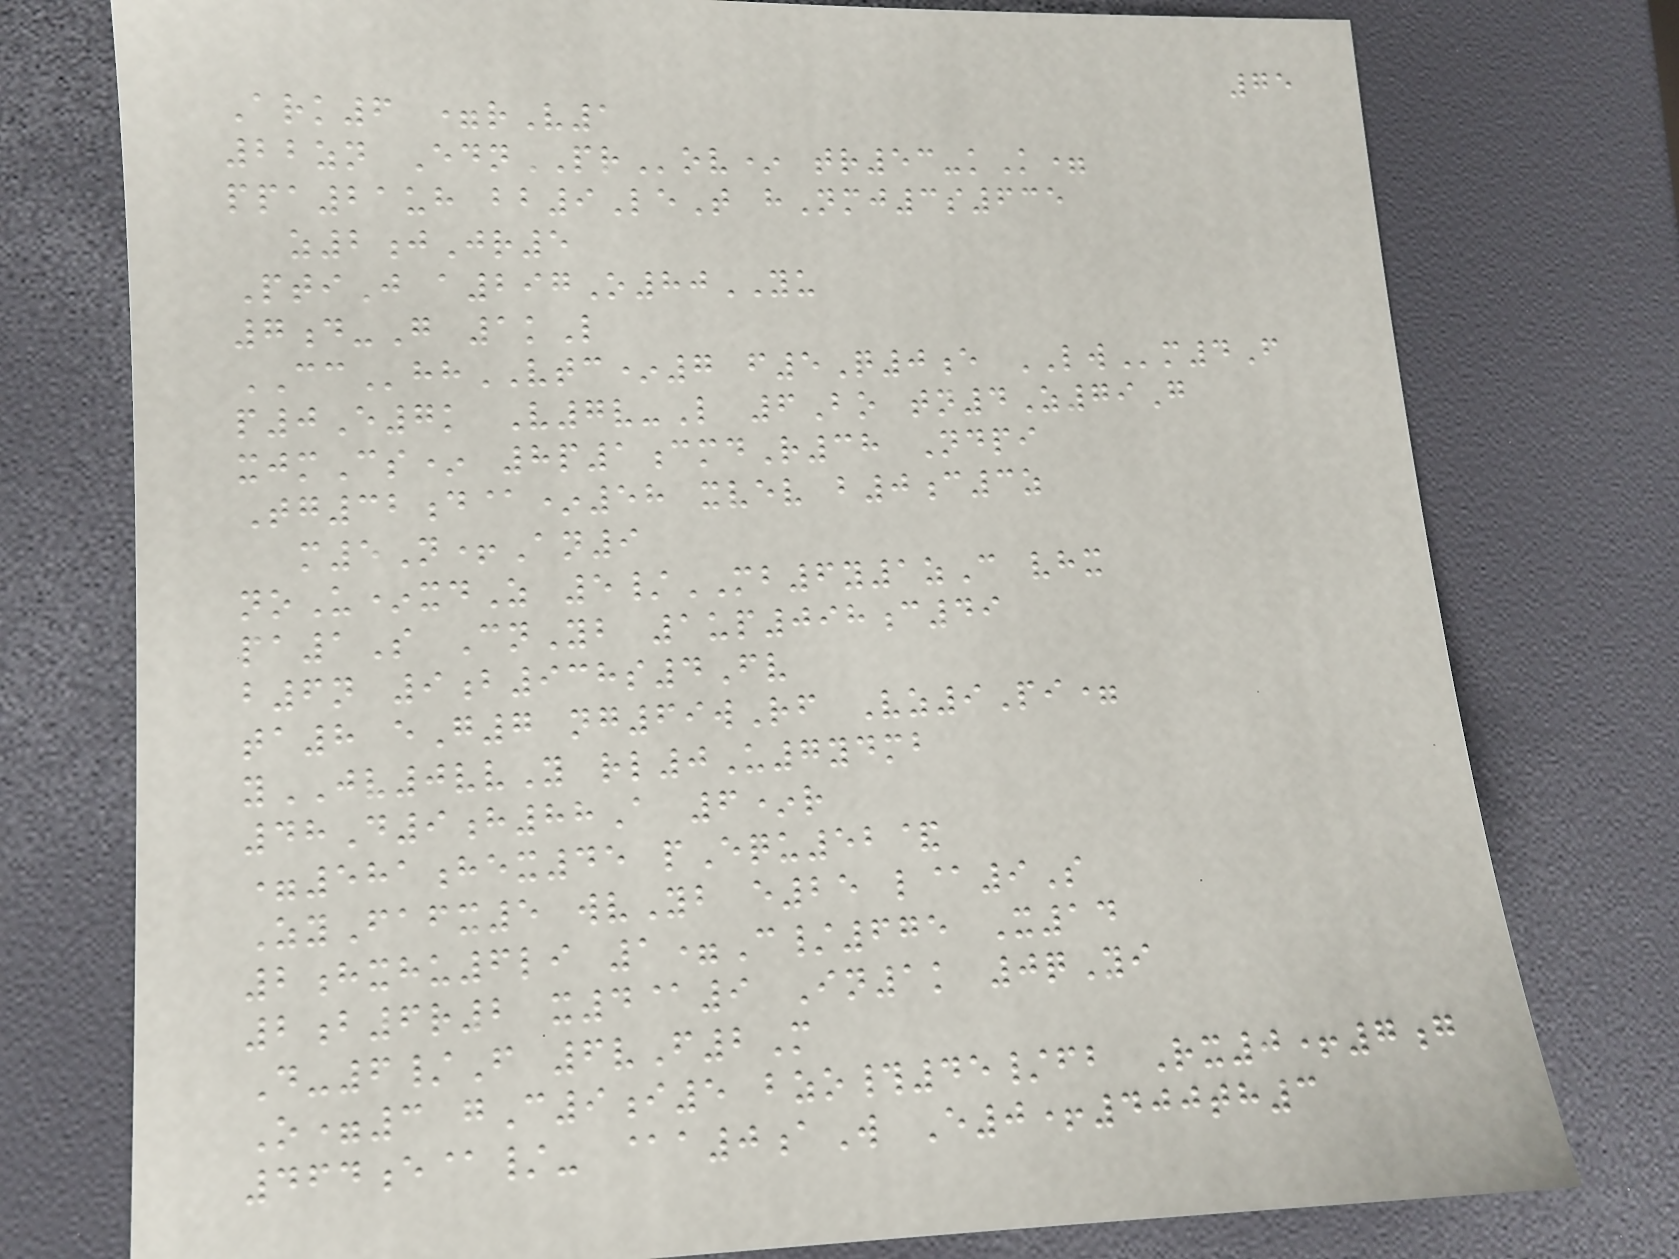75
Ark6 =rV1
22zn EdnPRov* tr53-kK=
ppa21uh bb9LeT hNmj3s635
z2jJr5
PtiJ a297O80YU
7d-G 1kL
CChhVTC*7 f5Q0e LWm4F
p0E7k V7v-L 6Bo tn4Z79G
xjmCs* 8p1cmdR38 Ndpi
Tg32d@*58 xvev b0c3z
m5N+An9
noU*xdZ 5/MB6y1zC vhx
pa1S CnYb 1up098c49
b6n 9b938s4Fv
ta8 eG7 ng69wRf Vz9Pi=
yJV0vvY rl0U7ydmb
48D9h88A 6*r
=581hex45 pEqu52&
ZyFafx5 wvYb e25 l@9S
2hxhu6li 1=C/675 X14
2b6r2 x4@9 In1k 0qYi
D-6/F 6vF2M
O=3 gC9i5 bzo#45/fb Rx0+7g
464e@/- @a0aW E0+400th3
